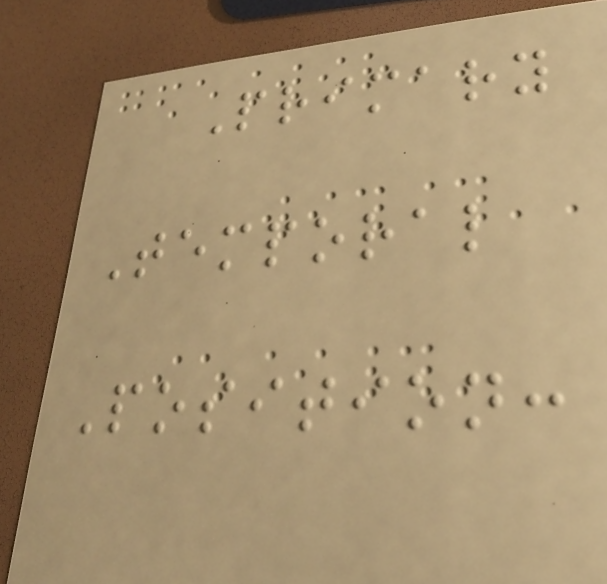Primary
Temporal
Position:
